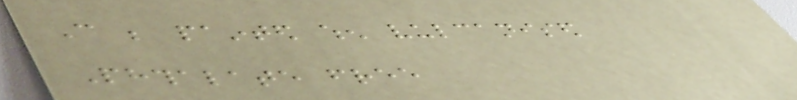Can be painted when vulcanised
Phthalate free
